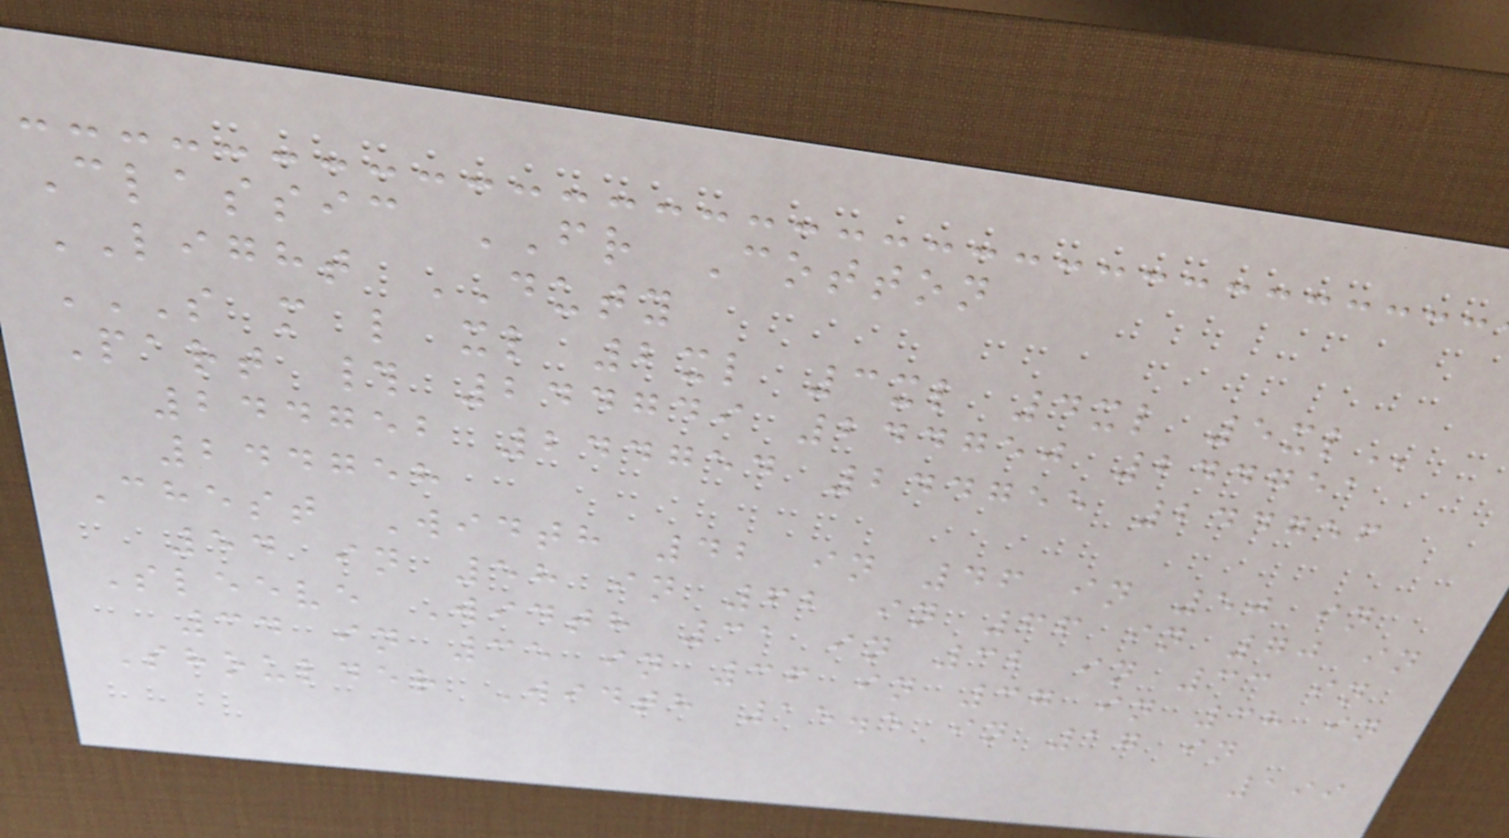Classic FR Cotton
LIGHT DUTY
S M L XL 2XL 3XL 4XL 5XL
Part # 244749 244750 244751
244752 244754 244755 244756
244758
Chest Width 42 in 46 in 50 in
54 in 58 in 62 in 66 in 70 in
Sleeve Width 31 in 32 in 33 in
34 in 35 in 36 in 37 in 38 in
Shoulder Width 15.5 in 17 in
199
